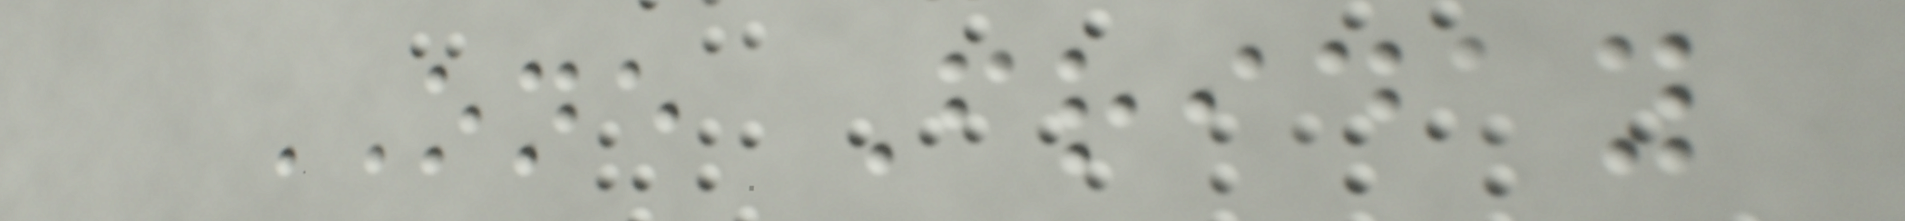ONE Friday
